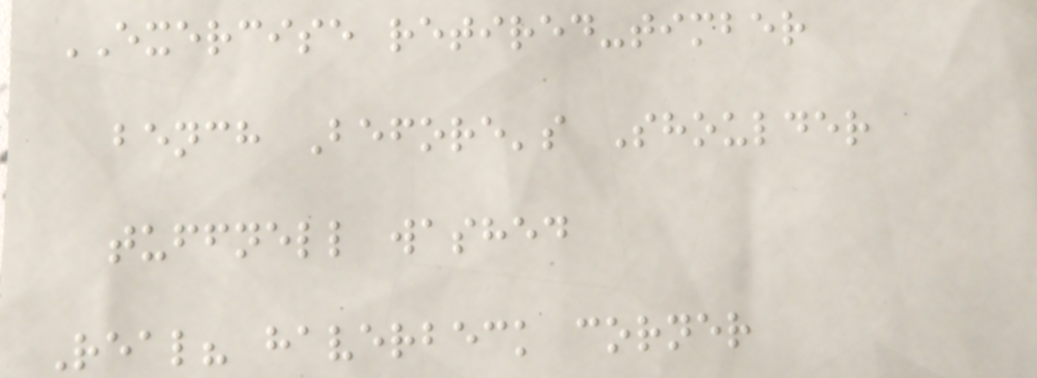EXERCISE retired-timber
bench Before's Shoulder
tuffnell washed
Real? haverbeck corner
